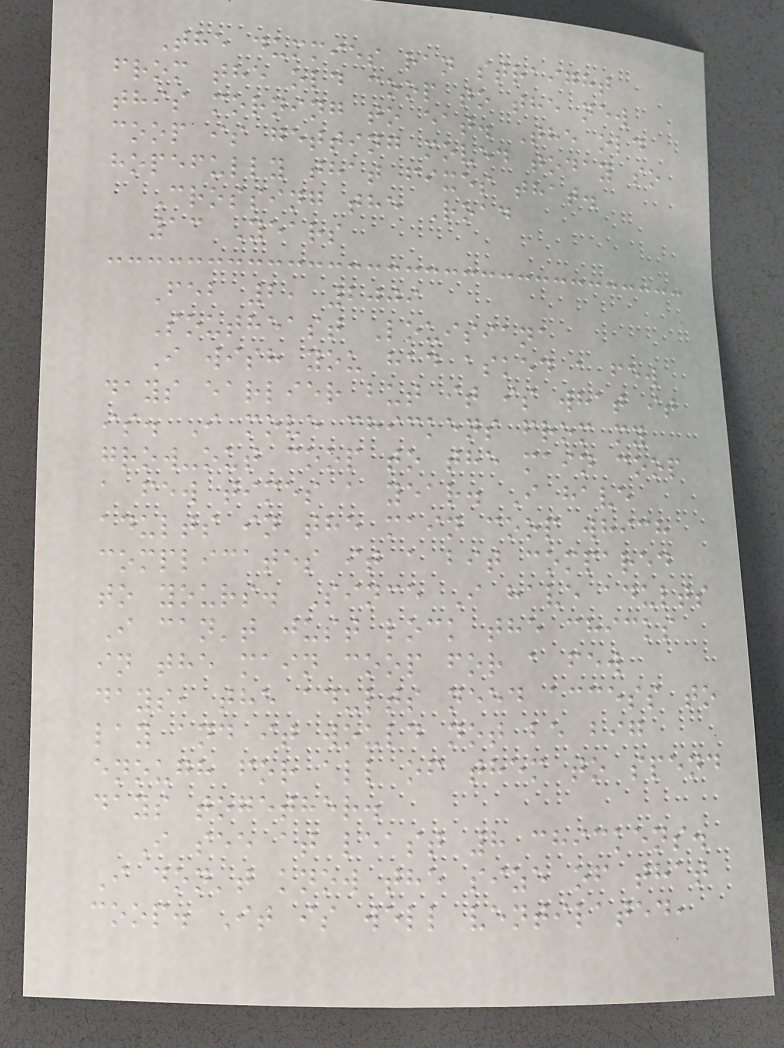The dummies ran straight
from the old coop to the new
this morning to eat. The old
coop is getting moved today so
hopefully that fixes that.
Crossing the Road
13 Years
Feb 2, 2009
Southeast Louisiana
I wish you had asked a few
days earlier but it is what it
is. I move chickens from my
grow-out coop to the main coop
a few times a year. I have
adults in the main coop which
complicates it a bit compared
to yours. Since I have adults
I can't just lock the chicks
in the main coop for a few
days, the adults need access to
lay and it would not be big
enough for all of them to spend
days together.
I see at least 8 chickens.
I don't know the size of that
coop. It is well ventilated,
